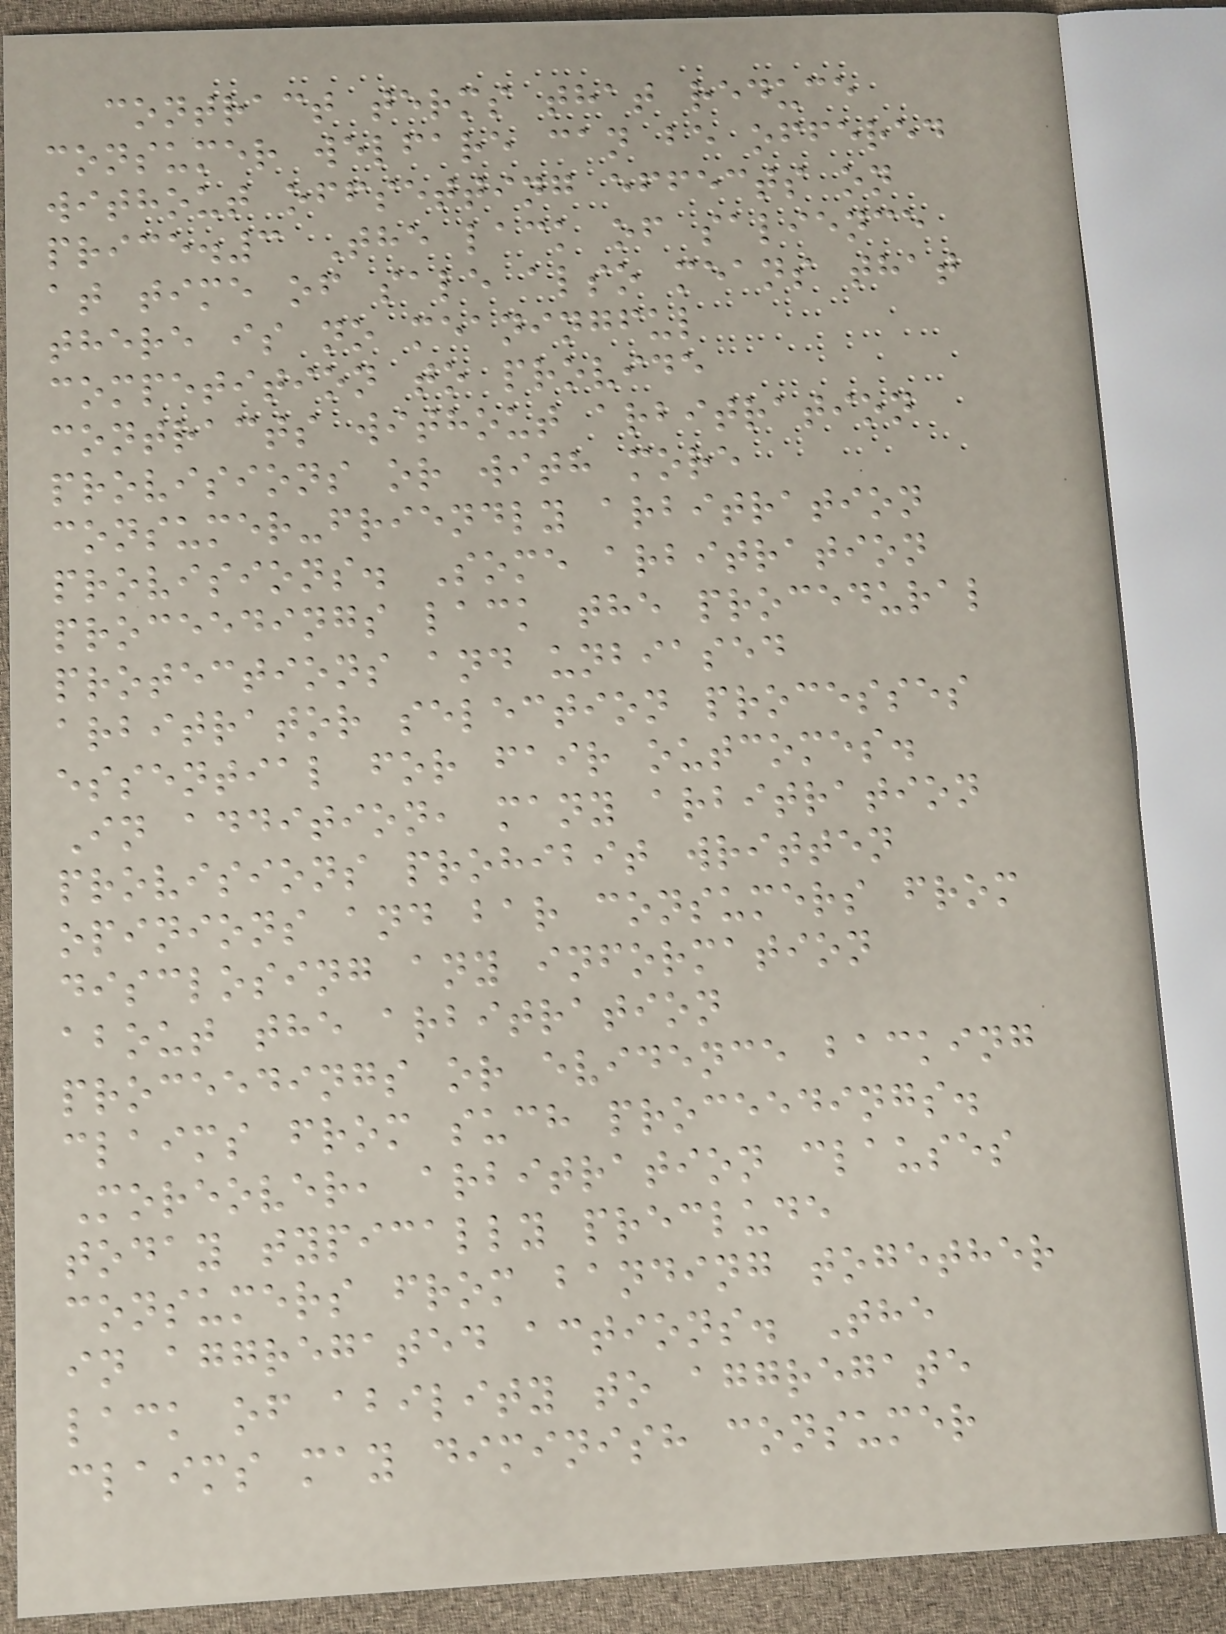contract terms that reduce
consumer welfare can be offered
without offsetting effects on
price.3 The lack of salience
at time of sale also means that
there is no meaningful
competition to provide
contracts without arbitration
provisions or with more
consumer-friendly arbitration
provisions. Some arbitration
proceedings lack the procedural
protections and unbiased
arbitrator selection processes
essential for fair outcomes.
In addition, many arbitration
provisions prohibit written
opinions and bar consumers from
disclosing any information
about the arbitration
proceedings or evidence backing
claims from such proceedings.
Moreover, arbitration clauses
today typically preclude
consumers from banding together
in aggregated actions. The
lack of ability to aggregate
claims may diminish consumer
